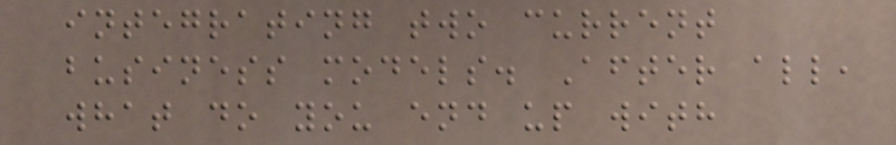integrating two current
business models. After all,
what do you end up with
